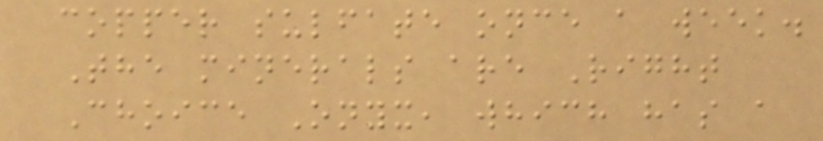copper sulfate once a week.
The minerals are Right
Choice Onyx, which has a
